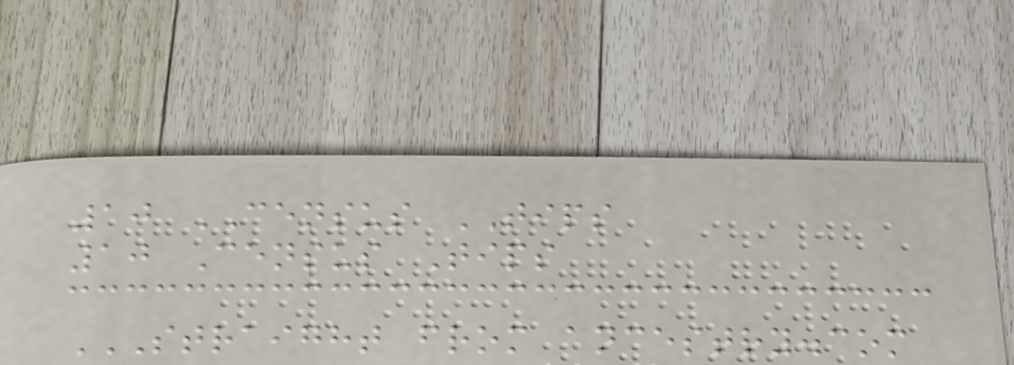10 CENSUS TIPS
10 Census Tips
STRAIGHT FROM ANCESTRY.COM
